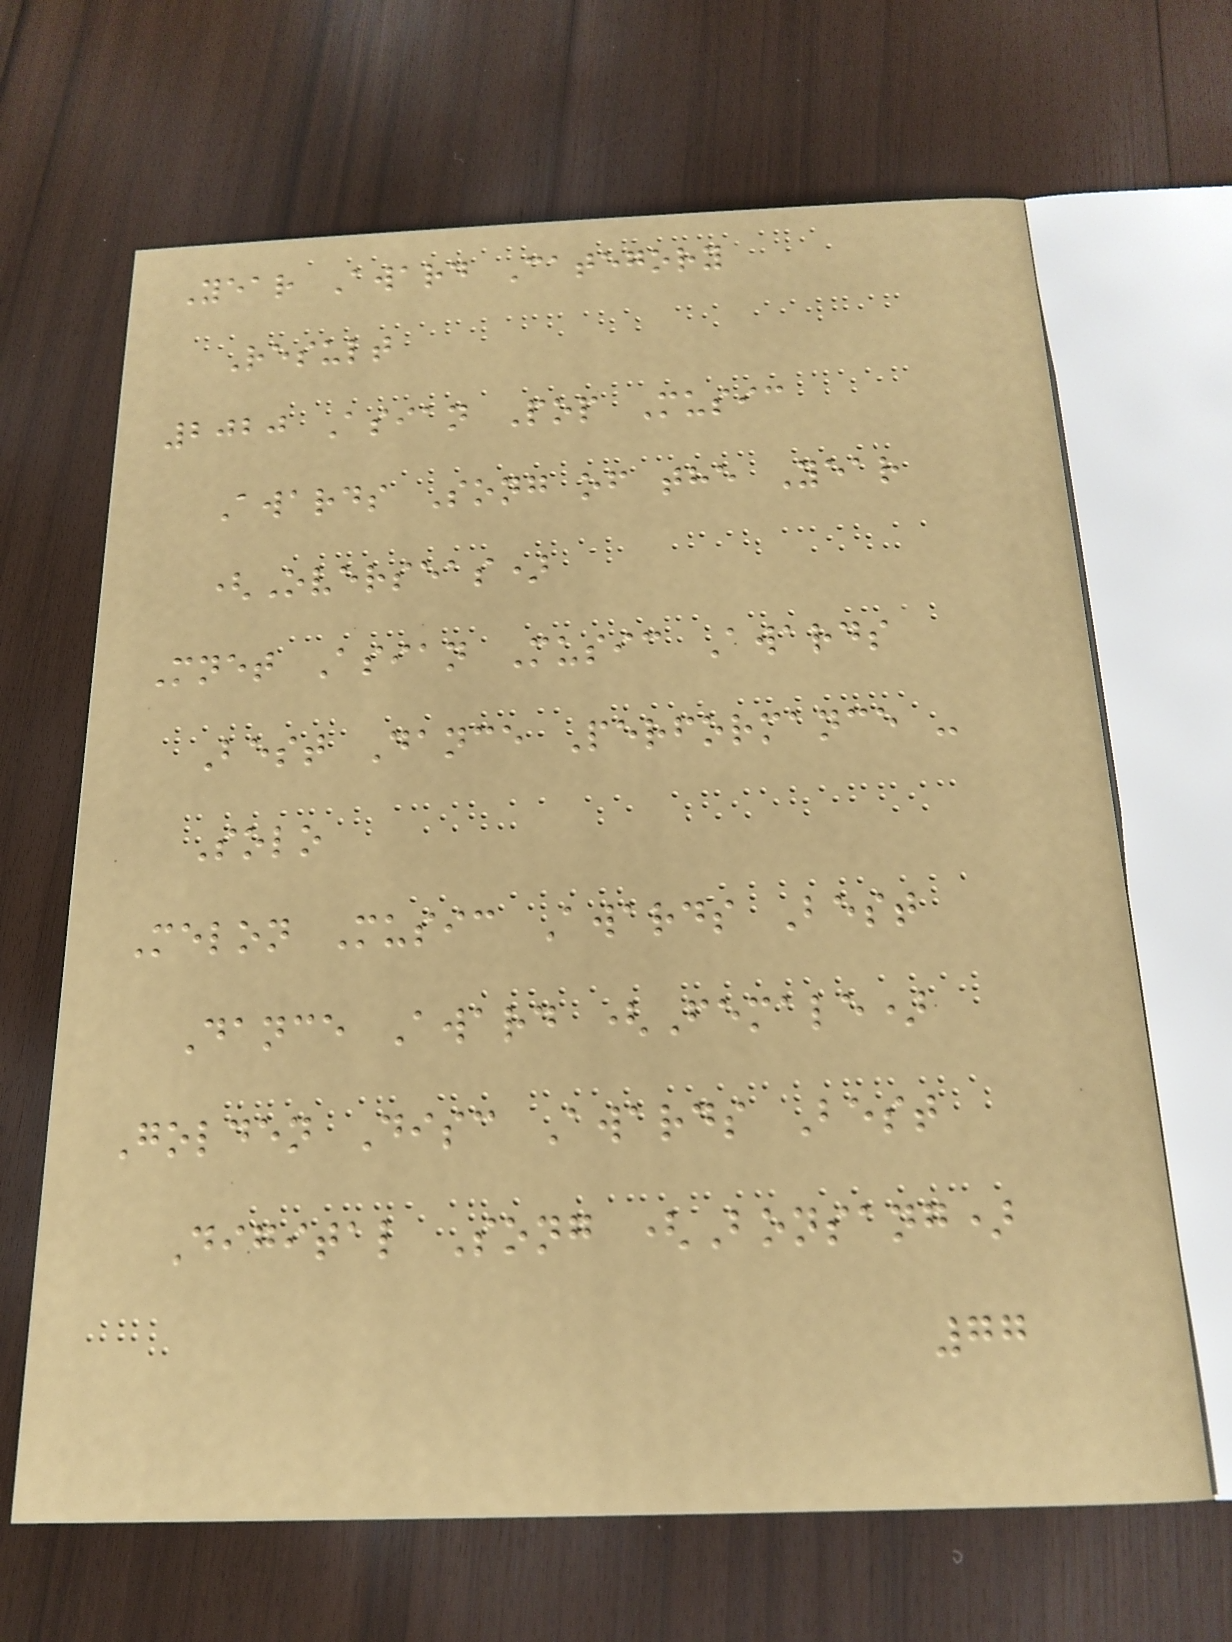Year Award Category
Result
2020 Asian Pop Music
Awards Song of the Year
(Overseas)
Mnet Asian Music Awards
Best Dance Performance -
Solo
Melon Music Awards Best
Dance Award (Female)
Golden Disc Awards Best
Digital Song (Bonsang)
77
